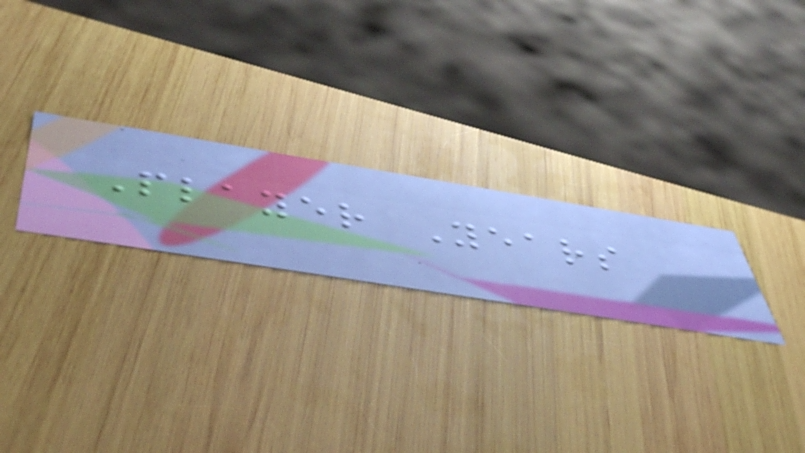Player Years
